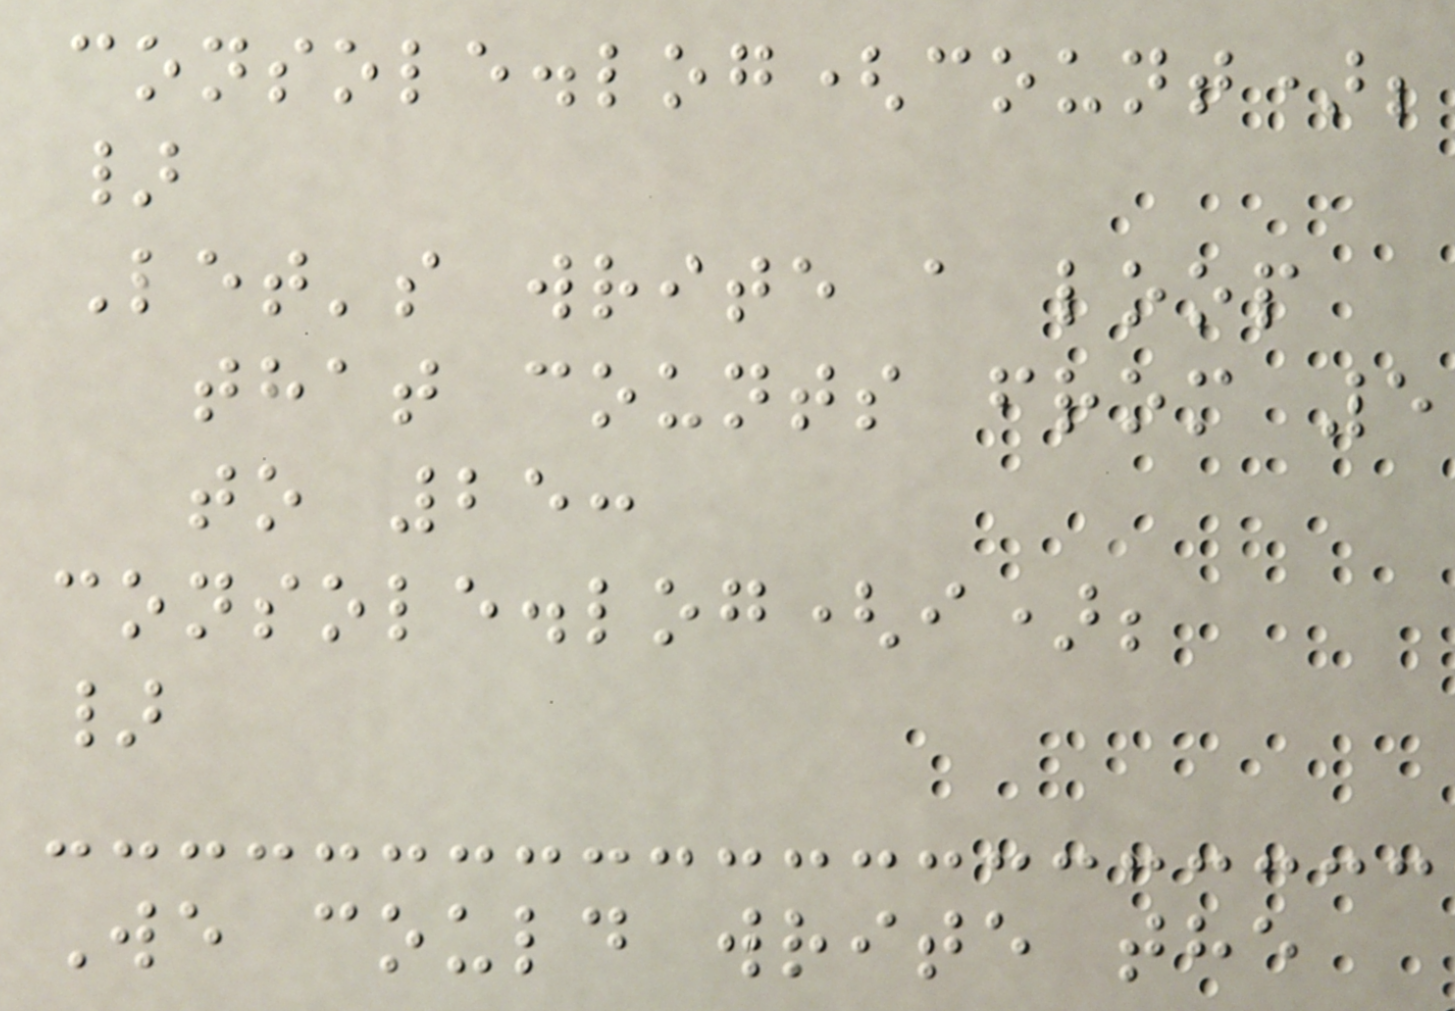console.log(count);
}
Let's write a loop
that counts from 5
to 25:
console.log(i);
}
We could write the
